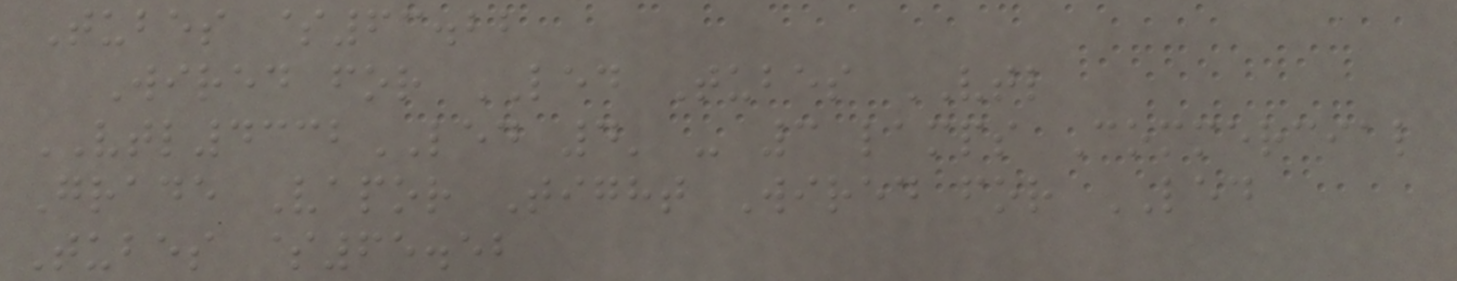Tubes $63.22
Wired for LED Tubes VTL
VTL4332LED 4' - 3 lamps Commercial
Grade Vapor Tight Wired for LED
Tubes $65.52
